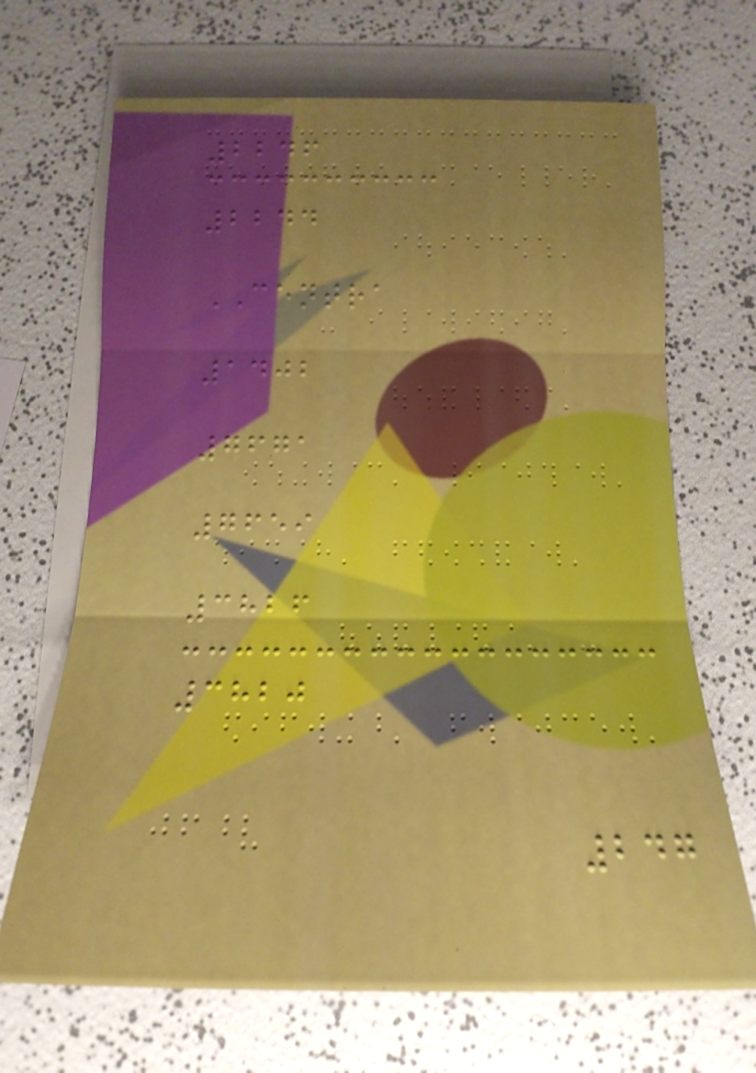2246
2244
CENTRA
1402
7671
7659
3826
3820
247
